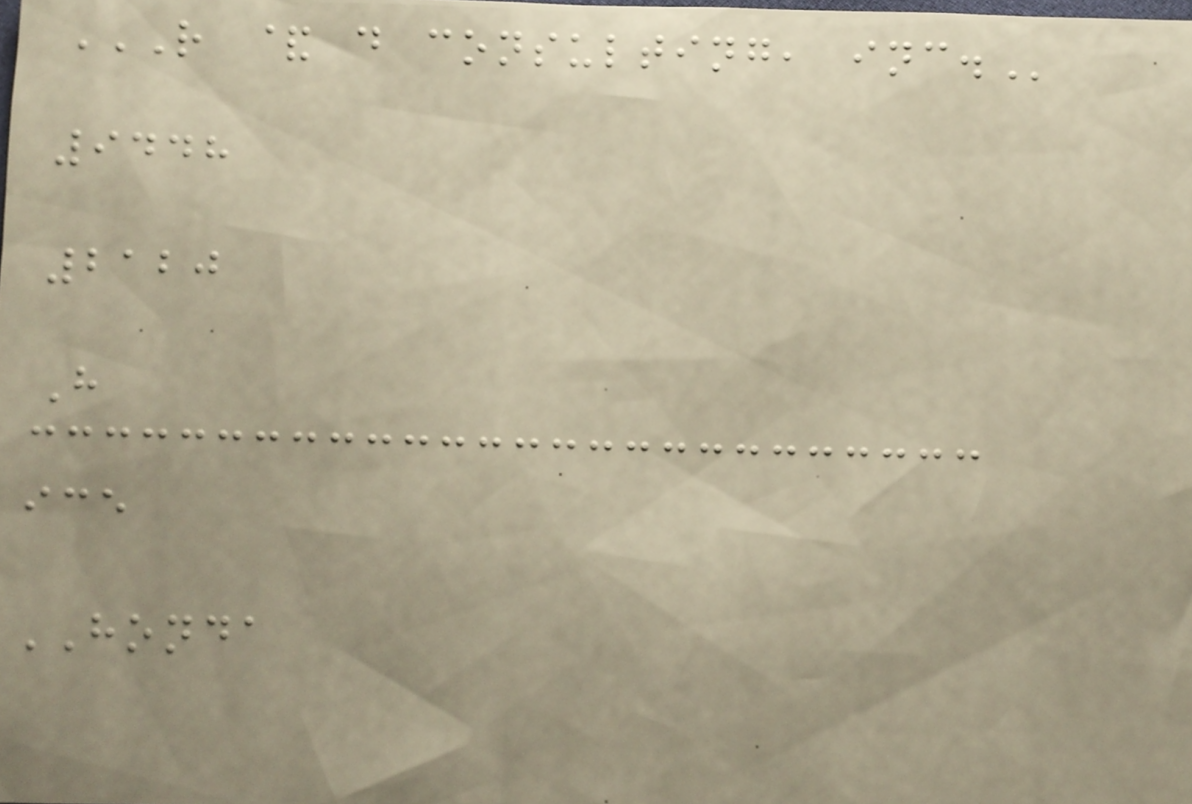R & D CONSULTING, INC.
9448
2120
H
ice
HONDA
